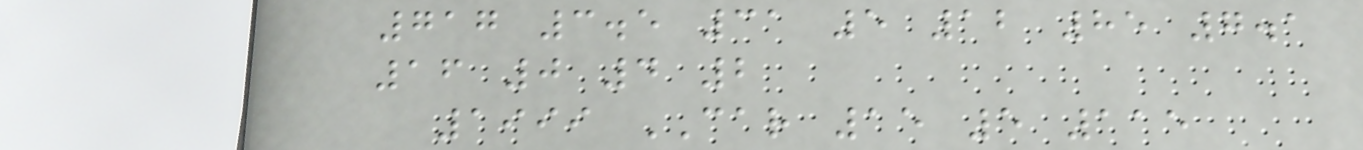717 3.5 31 5 12 85 7.1
16 0 4 2
1999 CAR 15 5 115
